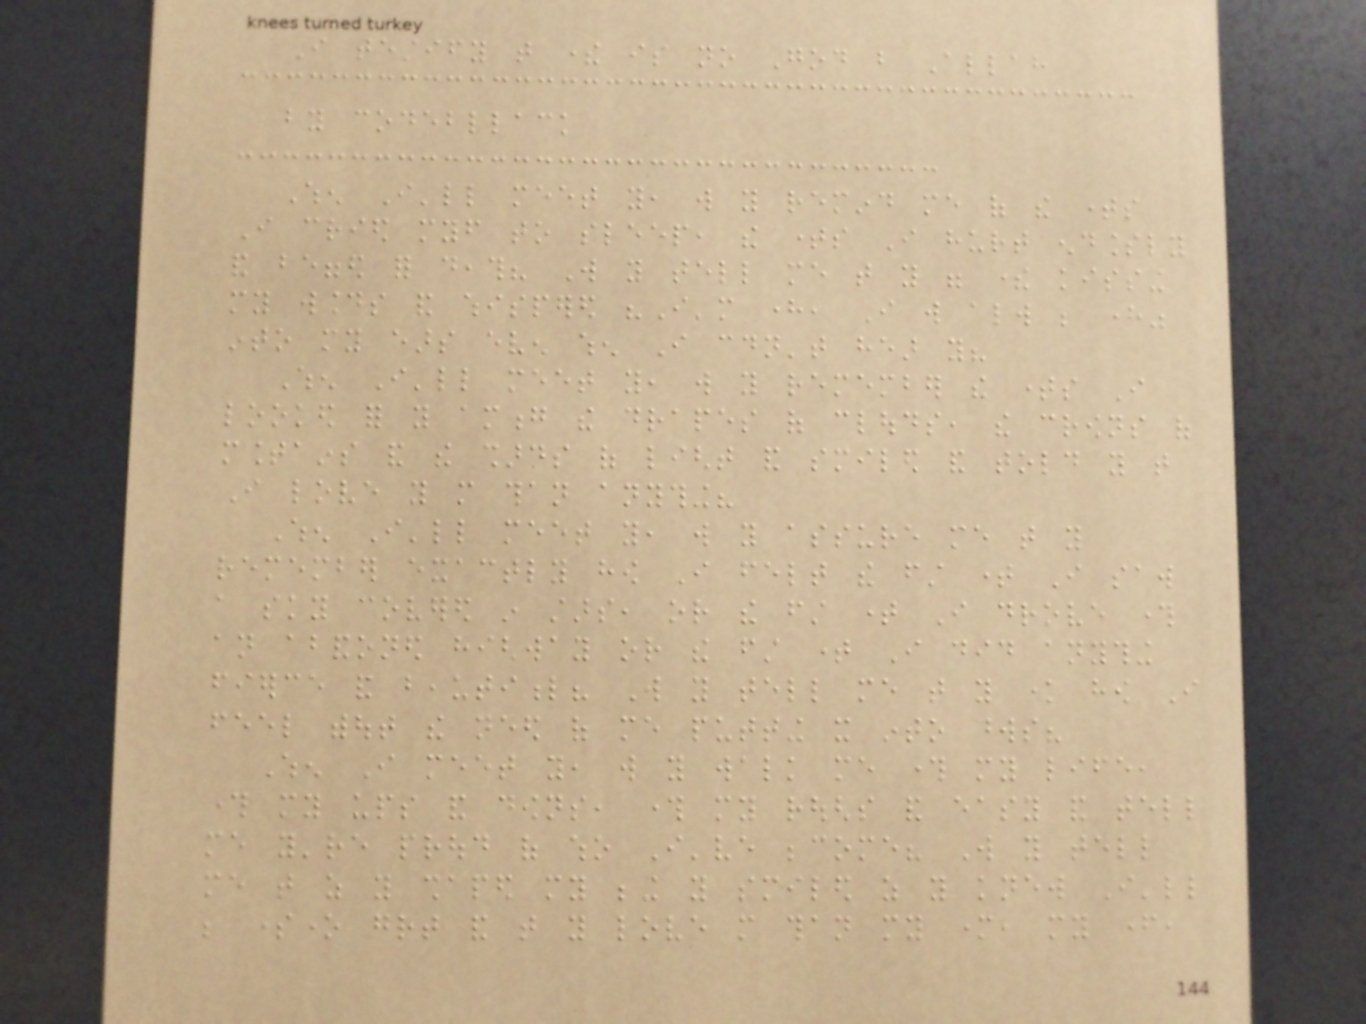I testify that there is no God but Allah
by codebllack
When I'll meet you, will you remind me of the times
I cried myself to sleep, the times I hurt endlessly
and begged for death? Will you tell me that you were there kissing
my wounds and whispered "I'm here, I will always be here"
into my ears even when I couldn't hear you?
When I'll meet you, will you remember the times I
looked for you among the drapes of clouds, the crowns of
mountains and the shards of light and smiled and told you that
I love you more than anything?
When I'll meet you, will you assure me that you
remember exactly how I felt the first time I saw
a sky covered in stars, or the first time I drove through
an abandoned highway or the first time I did anything
fierce and beautiful? Will you tell me that you know how I
feel without the need of me putting it into words?
When I meet you, will you walk me through my life,
through my ups and downs, through my roughs and easy and tell
me you're proud of who I've become? Will you tell
me that as you shaped my being you smiled as you knew I'll
be someone great and that you love more than my mother, my father,
